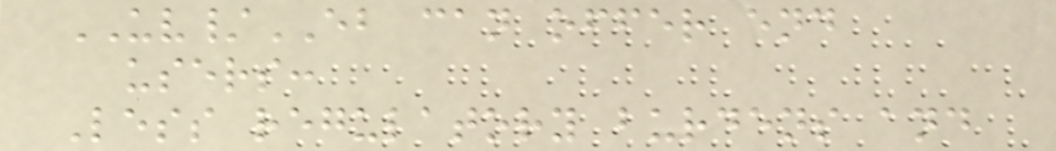UV/EB can offer end
users:
Less regulatory burdens and
